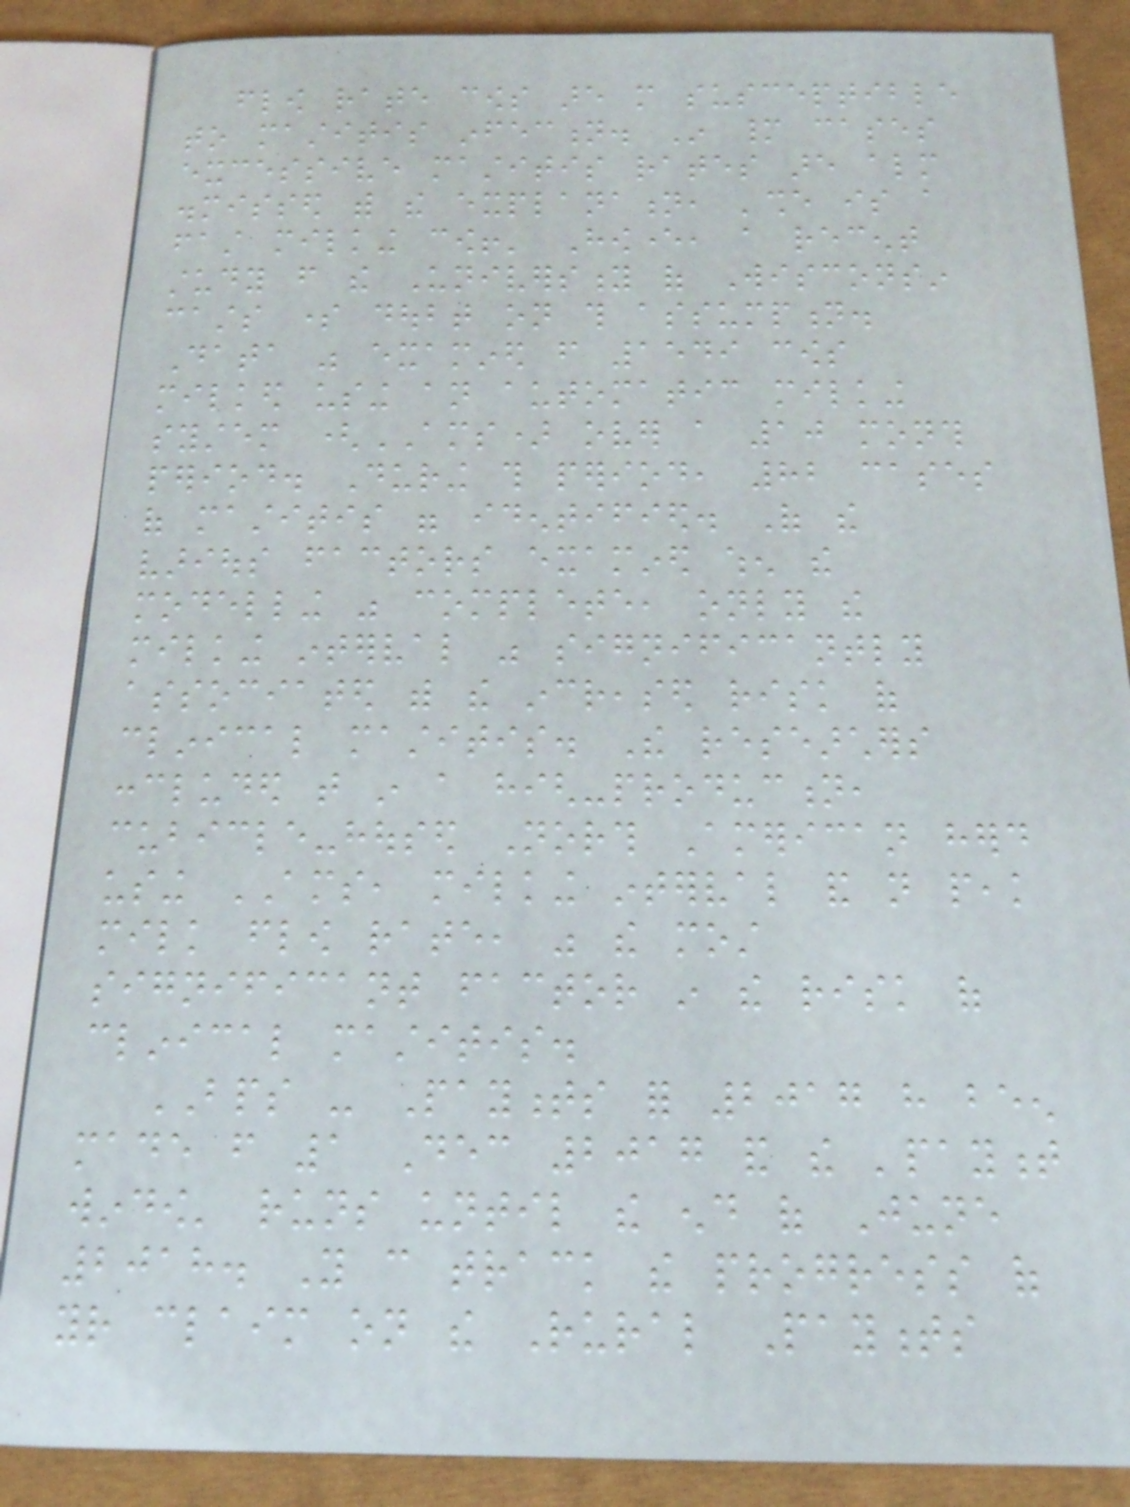flow rate cows are more susceptible
to mastitis infection. In many cases
excessive mastitis rates are almost
dismissed with the explanation, 'she is a
fast milking cow!' However, a recent
study from the University of Wisconsin
casts some doubt on this assumption.
Data was examined from 1549 cows
milked using an automatic milking
system (AMS) over a 10 month
period. During this period, 82 cases
of mastitis were identified. Of the
various factors examined when the
modelling was complete, only the
milking interval was significantly
associated with the increased risk of
clinical mastitis. The researchers
concluded that in a high-production,
cubicle-housed North American herd
using AMS, milking interval and not peak
milk flow rate, was the most
significant factor in the risk of
clinical mastitis.
BPS - Payments for 2017 have been
made from 1 Dec 2017 and the 'payment
window' runs until the end of June
2018. You can track the progress of
your claim on the Rural Payments
